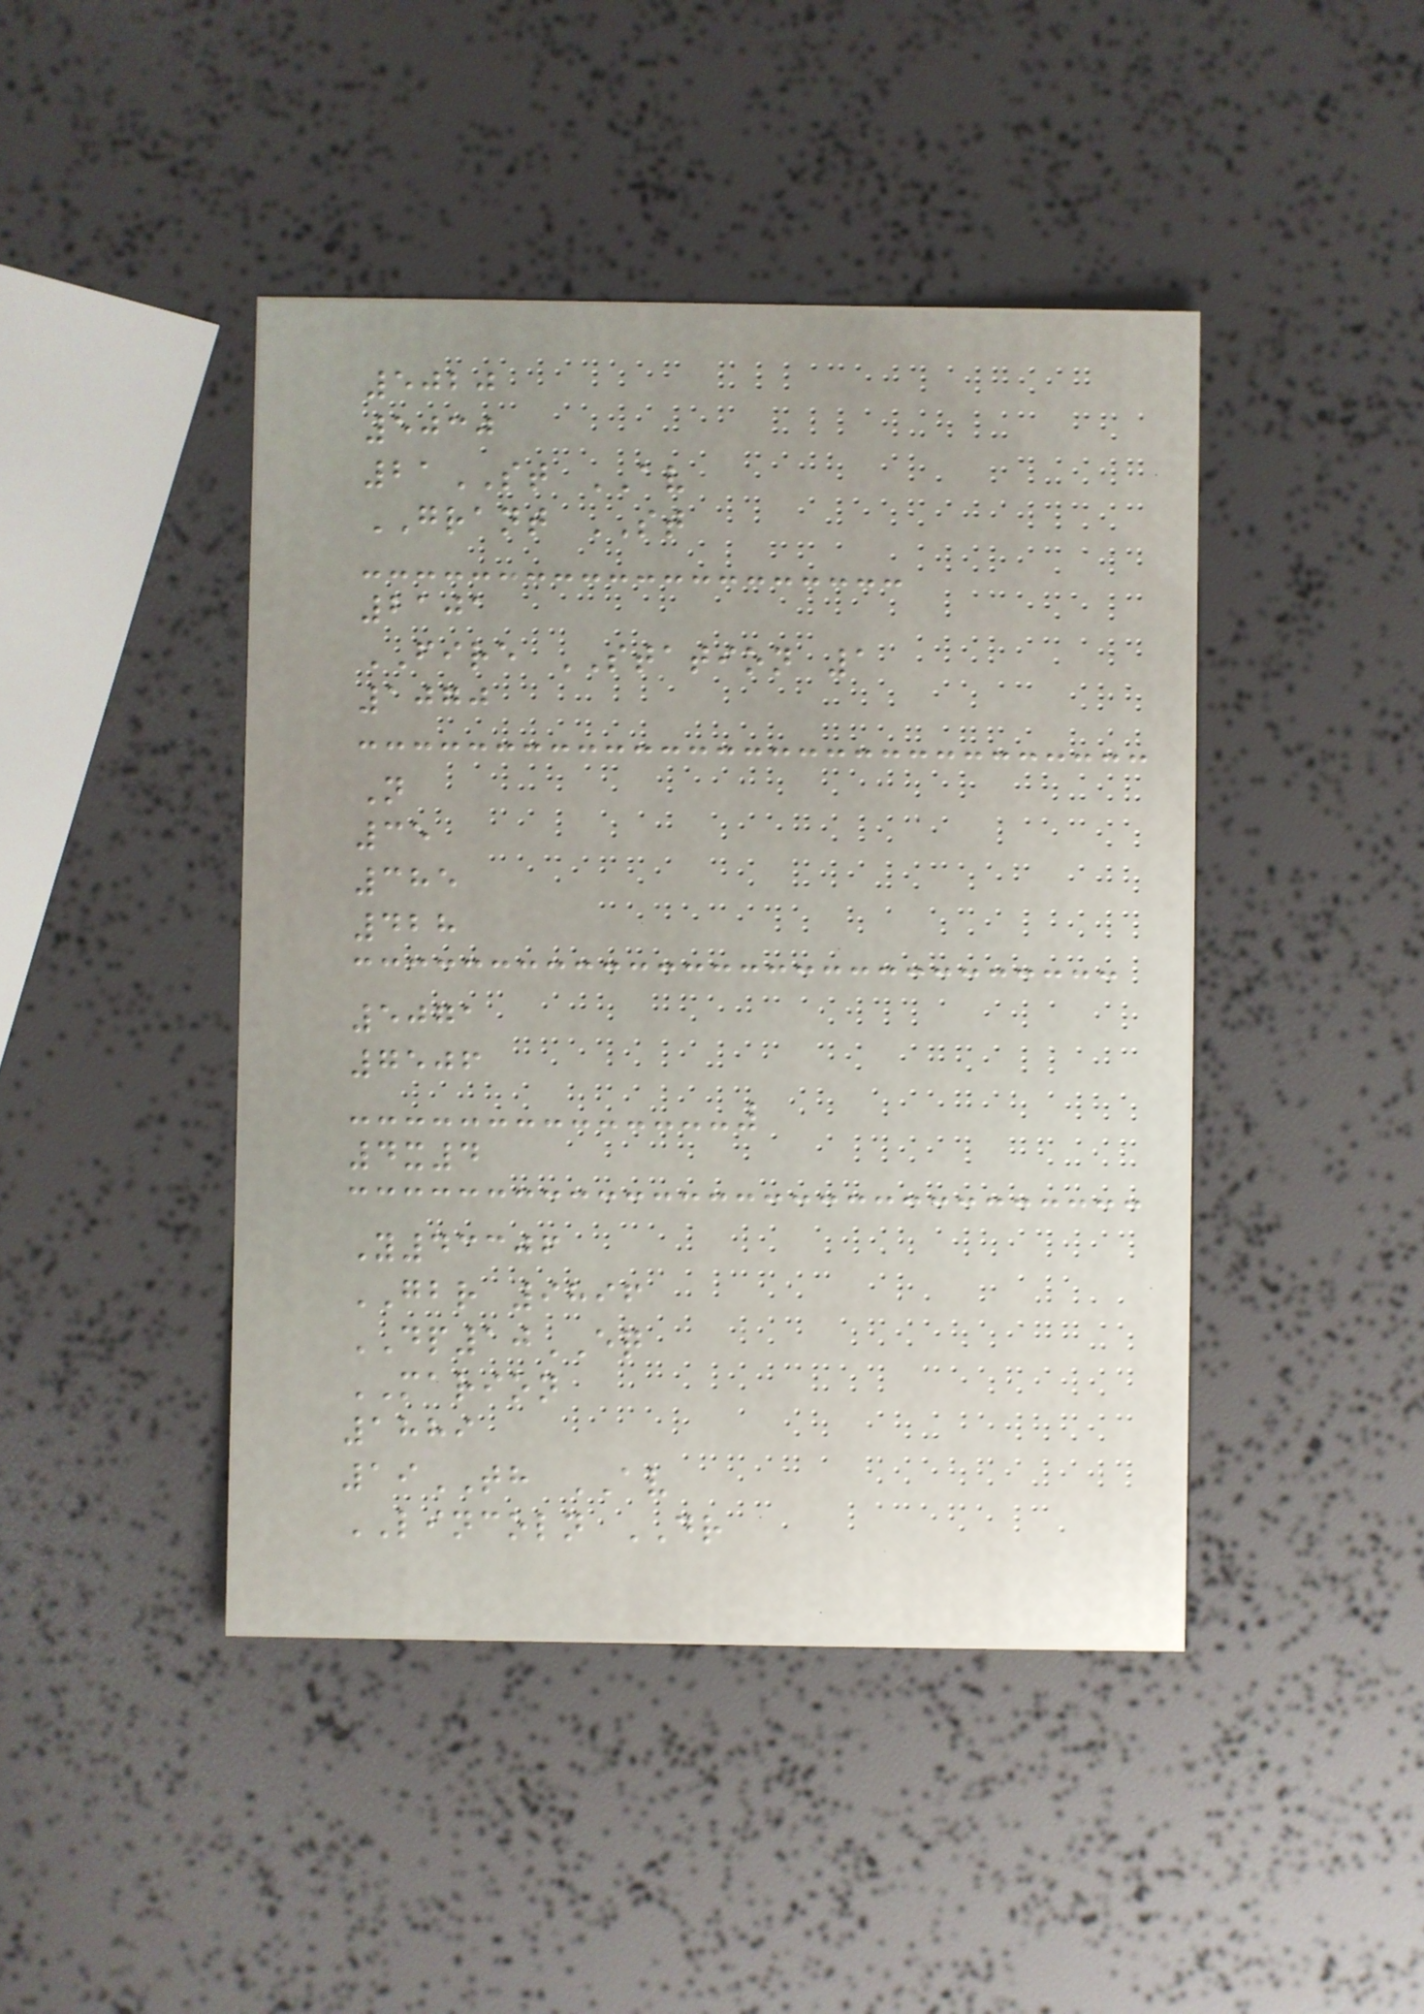5020
5030
21ST AV
GRANT ST
2101
FIRE STATION 1
1070
N
35
385
428
5071
7506
4x4
Y43306
GBR 9896
DP10EQ
MARION
1889
19TH AV
LINCOLN DR
